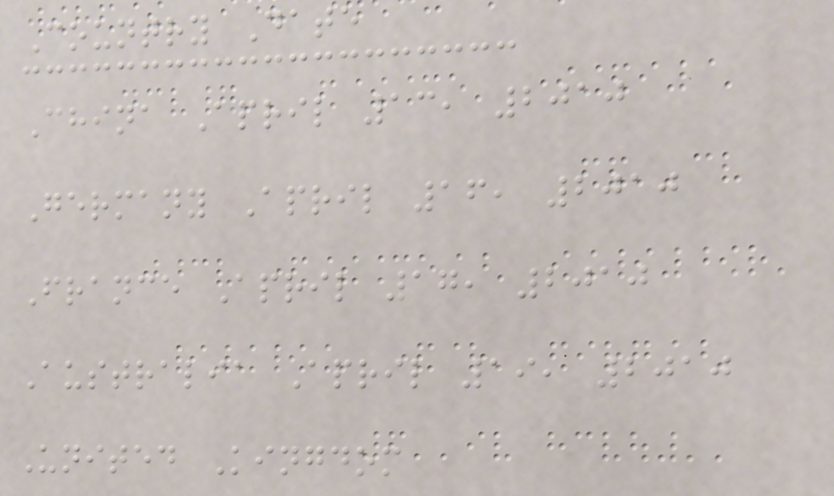Country Date
China April 13, 2010
Germany April 16, 2010
France April 17, 2010
Australia April 19, 2010
United Kingdom
